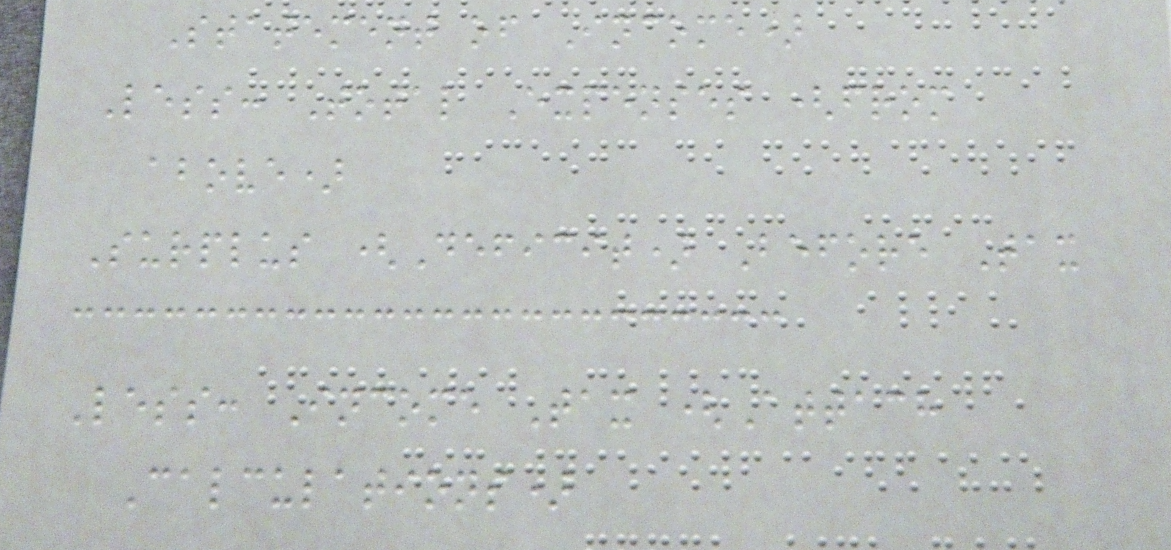Statement of Income)
Less: Total Expenses (from
above)
Surplus (Deficit) Before Tax
Less: Income Tax (Attach
Calculations)
